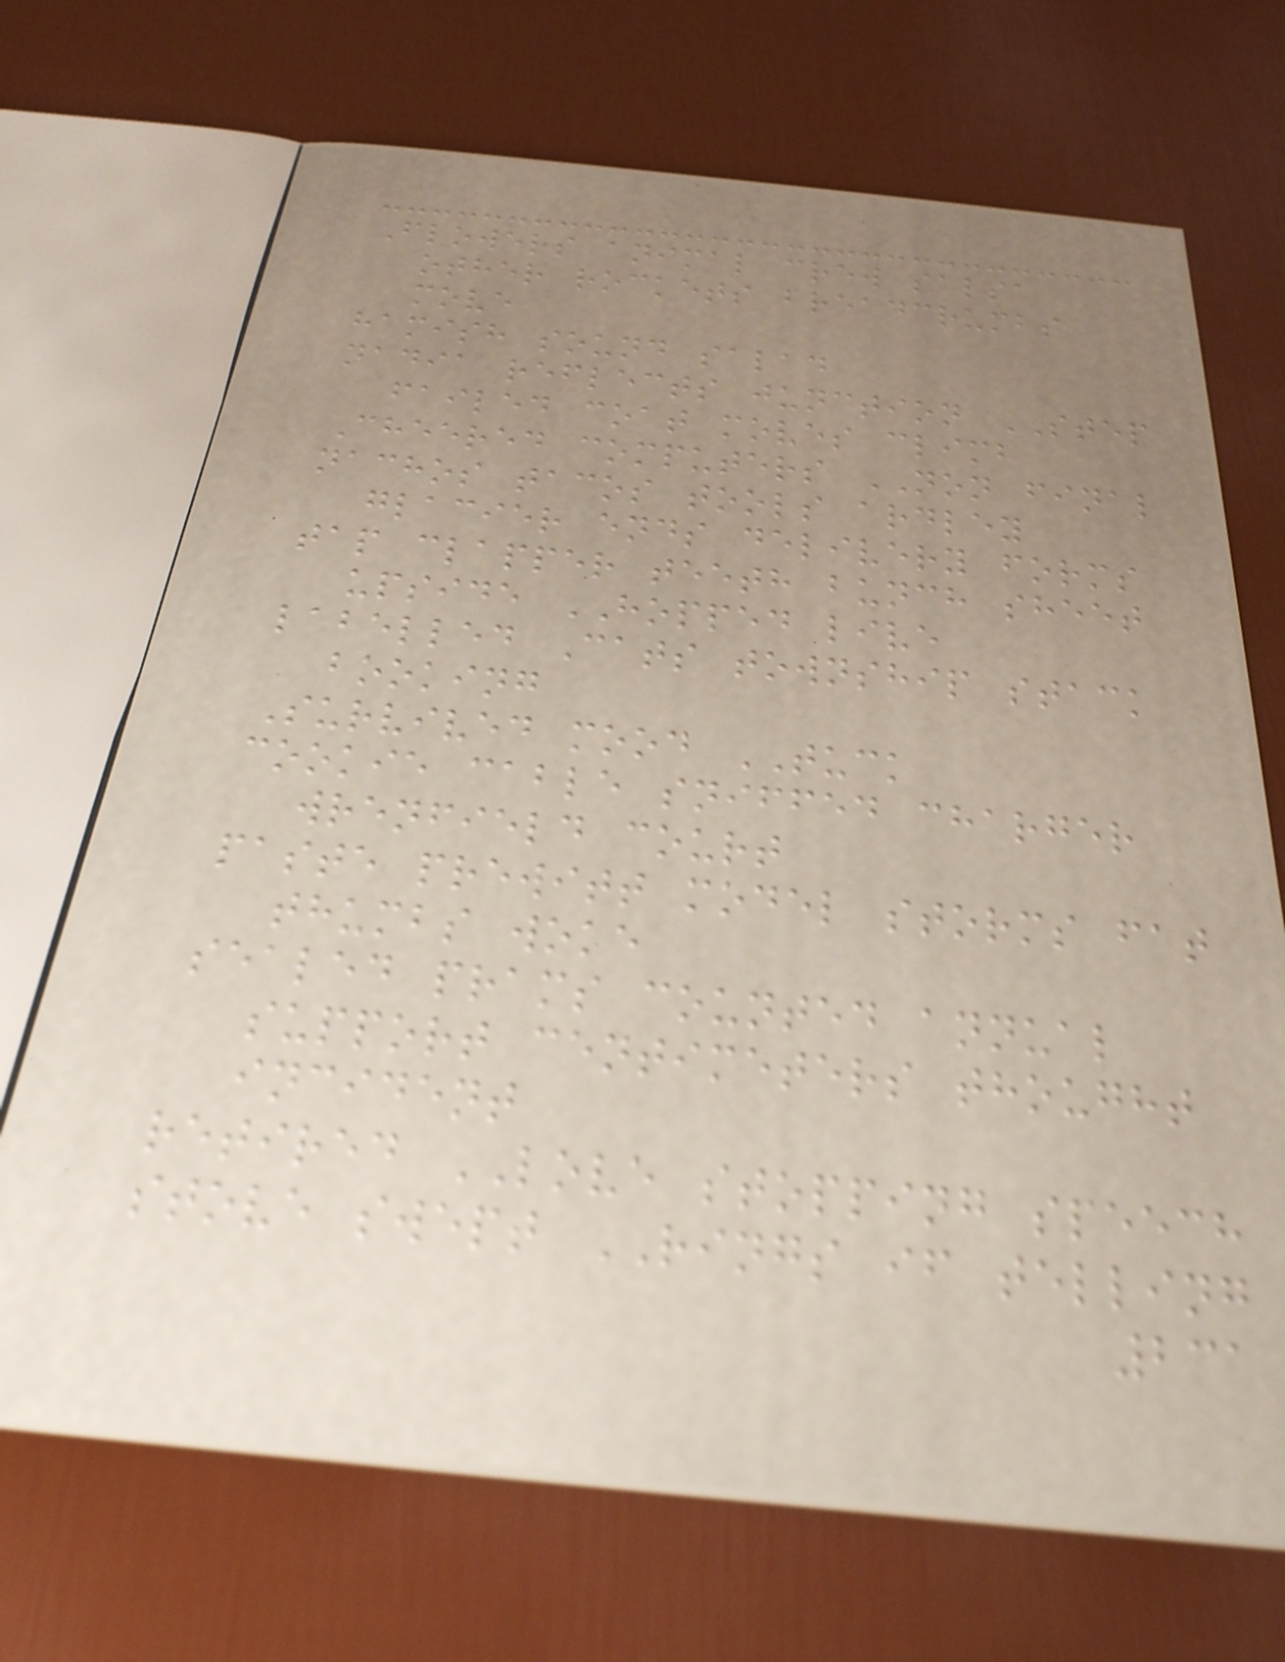Flowers animal crew salsa
other rockets breadcrumbs
move
hamish sound salad
nadia reflects junction STEP
failed coat moves climb
Cheered computers NON final
nachos tacos tools ardley
glacier ends delivery forms
tap clapper teeth bunch sheet
upside HOPPED live
labelled Cats township stack
booking
Survived mood TUCK
cookie cable sniffed charger
wrenfield court
paste prewitt model storms fat
thumbs woke
sealed prams counted annual
support centimeters thought
incident
retired LOVE stopping speech
stove swept RINGS if telling
231
